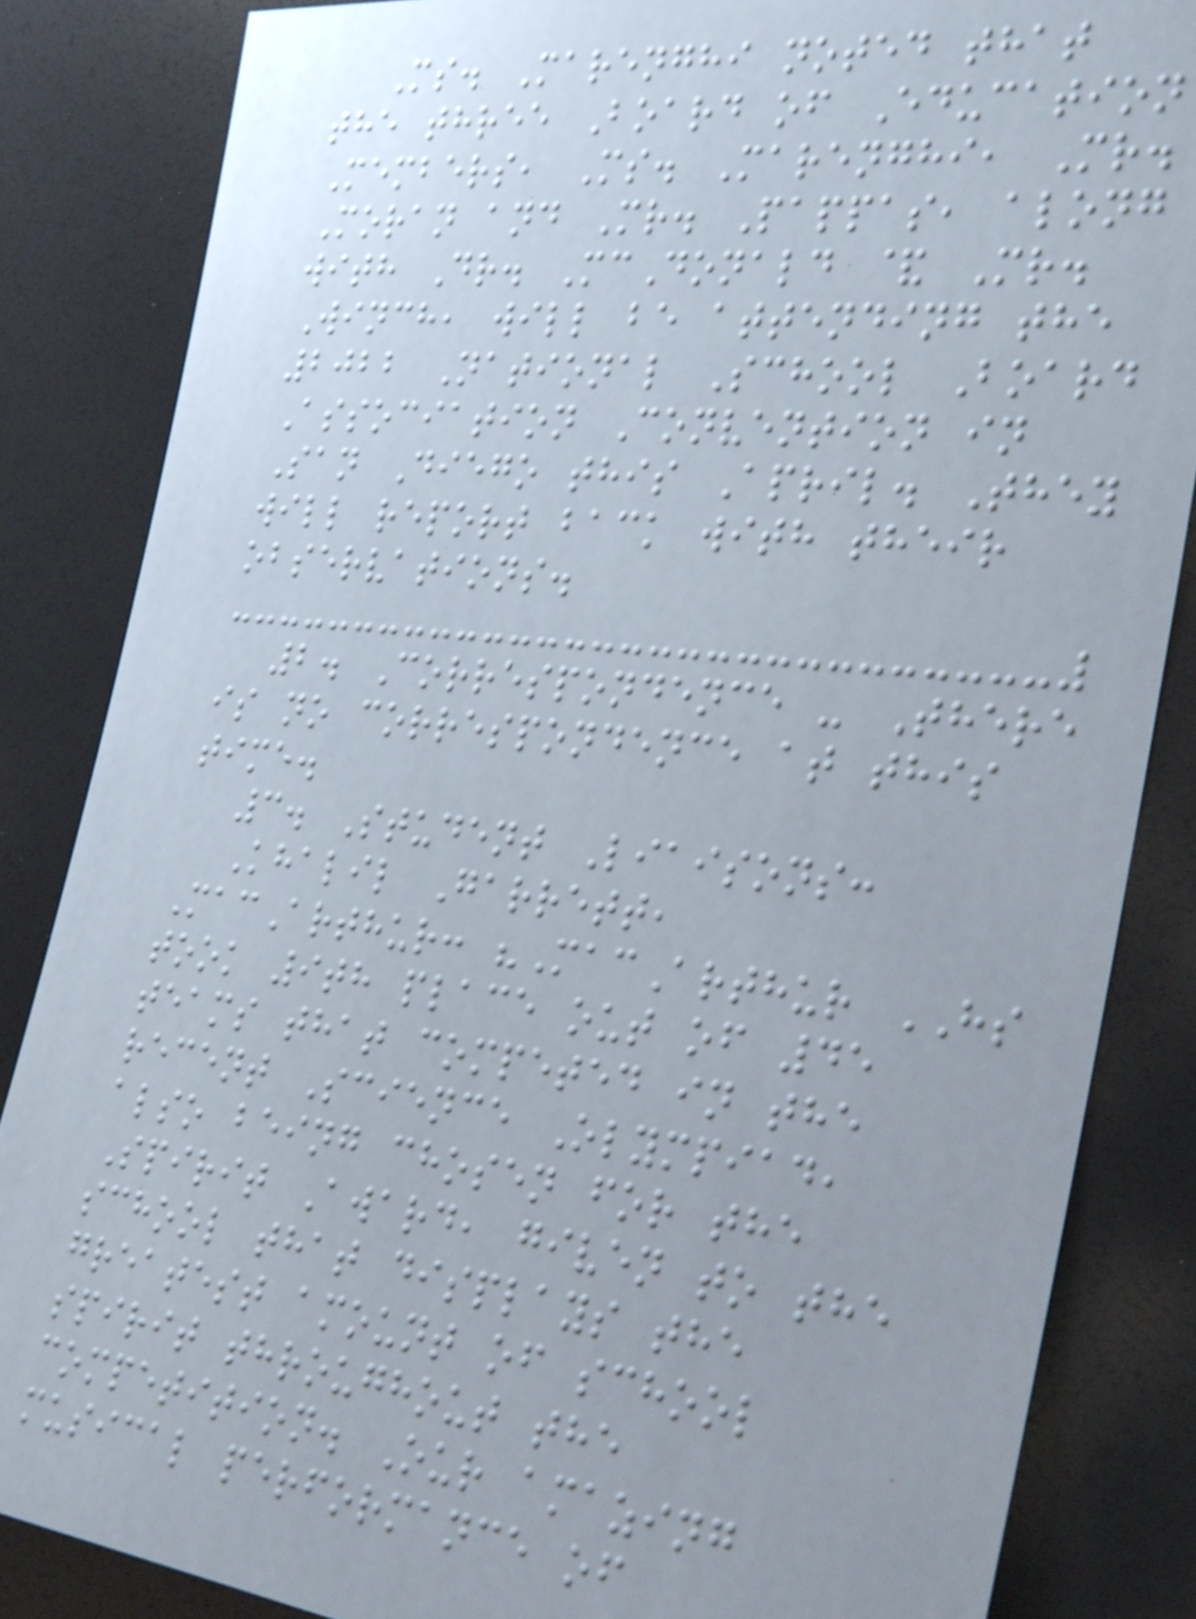Ms. Marenghi noted that
the three Board of Education
Members, Ms. Marenghi, Mr.
Moran and Mr. Pappas, along
with Dr. McDonald & Mr.
Winch, will be attending the
2022 National School Board
Association Convention in
San Diego this April. They
will report back with their
observations.
2. Correspondence - There
is no correspondence at this
time.
3. Student Liaisons:
Khalil Garrett,
MacArthur: "MacArthur HS
took 9th place out of 45
teams that competed in the
recent Science Olympiad,
also being chosen for the
Spirit Award, given to the
school that displays the
greatest amount of school
spirit throughout the
competition. Our amazing
musical performance of
